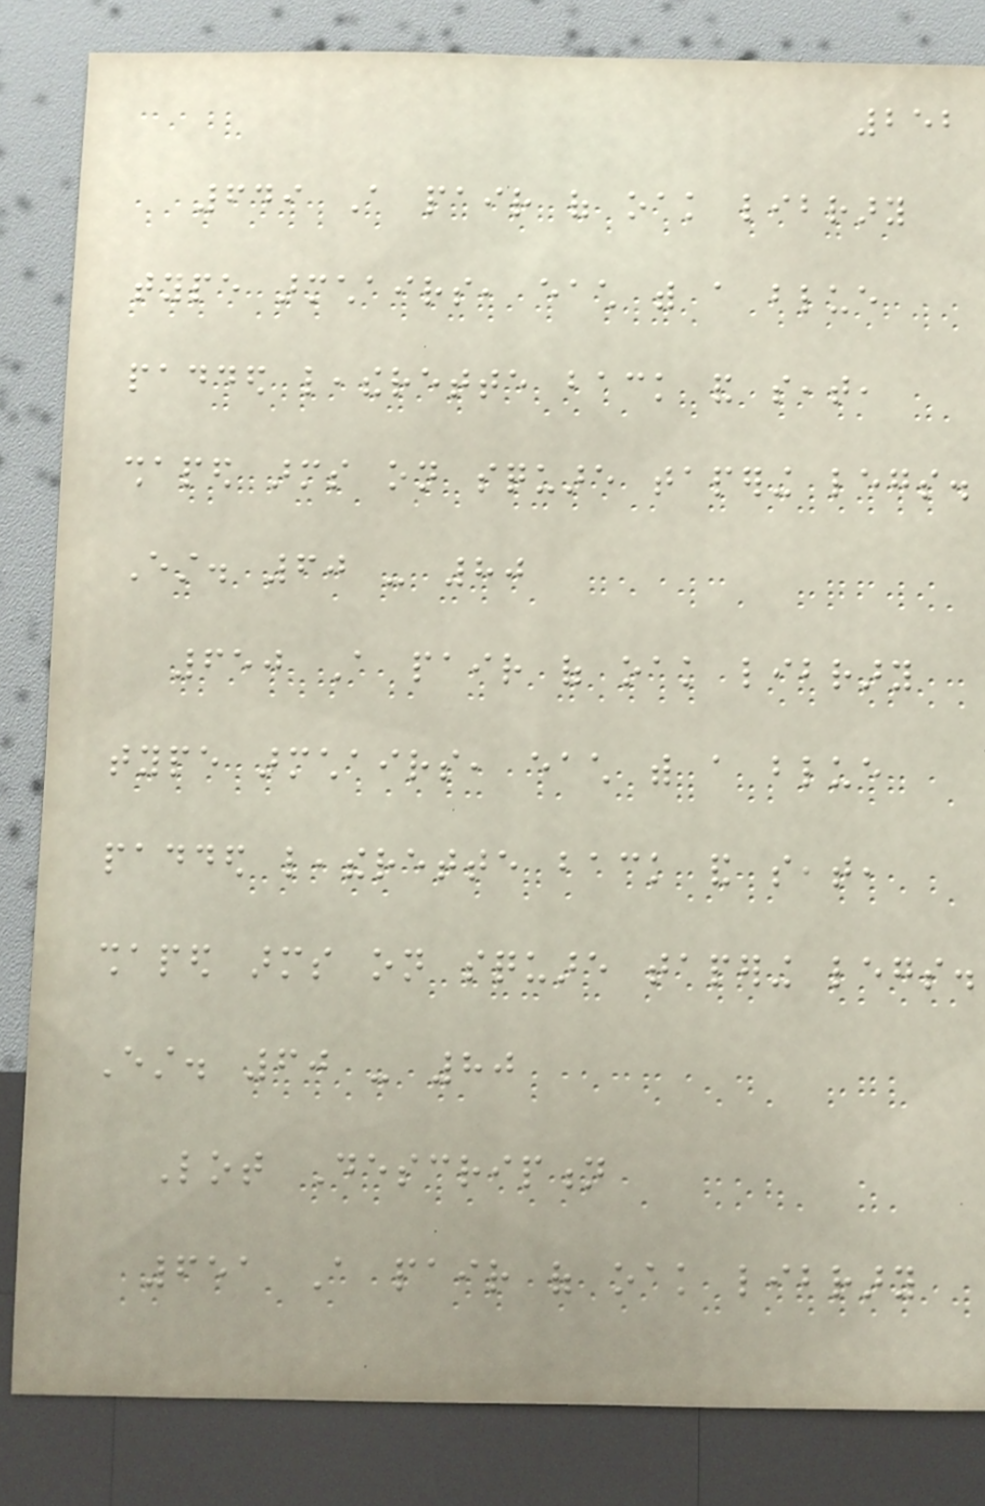252
649 A pair of oak library
type armchairs, each with a blue
padded leatherette back and seat,
shaped arms on square tapering legs.
Est. 60 - 80
650 A pair of oak library
type armchairs, each with a blue
padded leatherette back and seat,
shaped arms on square tapering legs.
Est. 60 - 80
Lot Description
651 A pair of oak library
